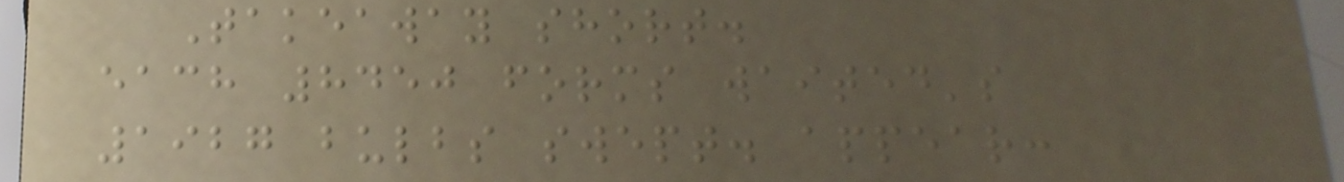Takeaway short.
each 8450 forms waited's
1927 bulbs swept. appear:
